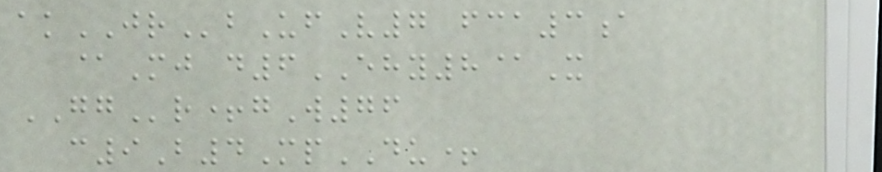akJRbUfV7 fca3a
@Mj d6EHY8@X
GGr+gW76
c9B4MpDU+
